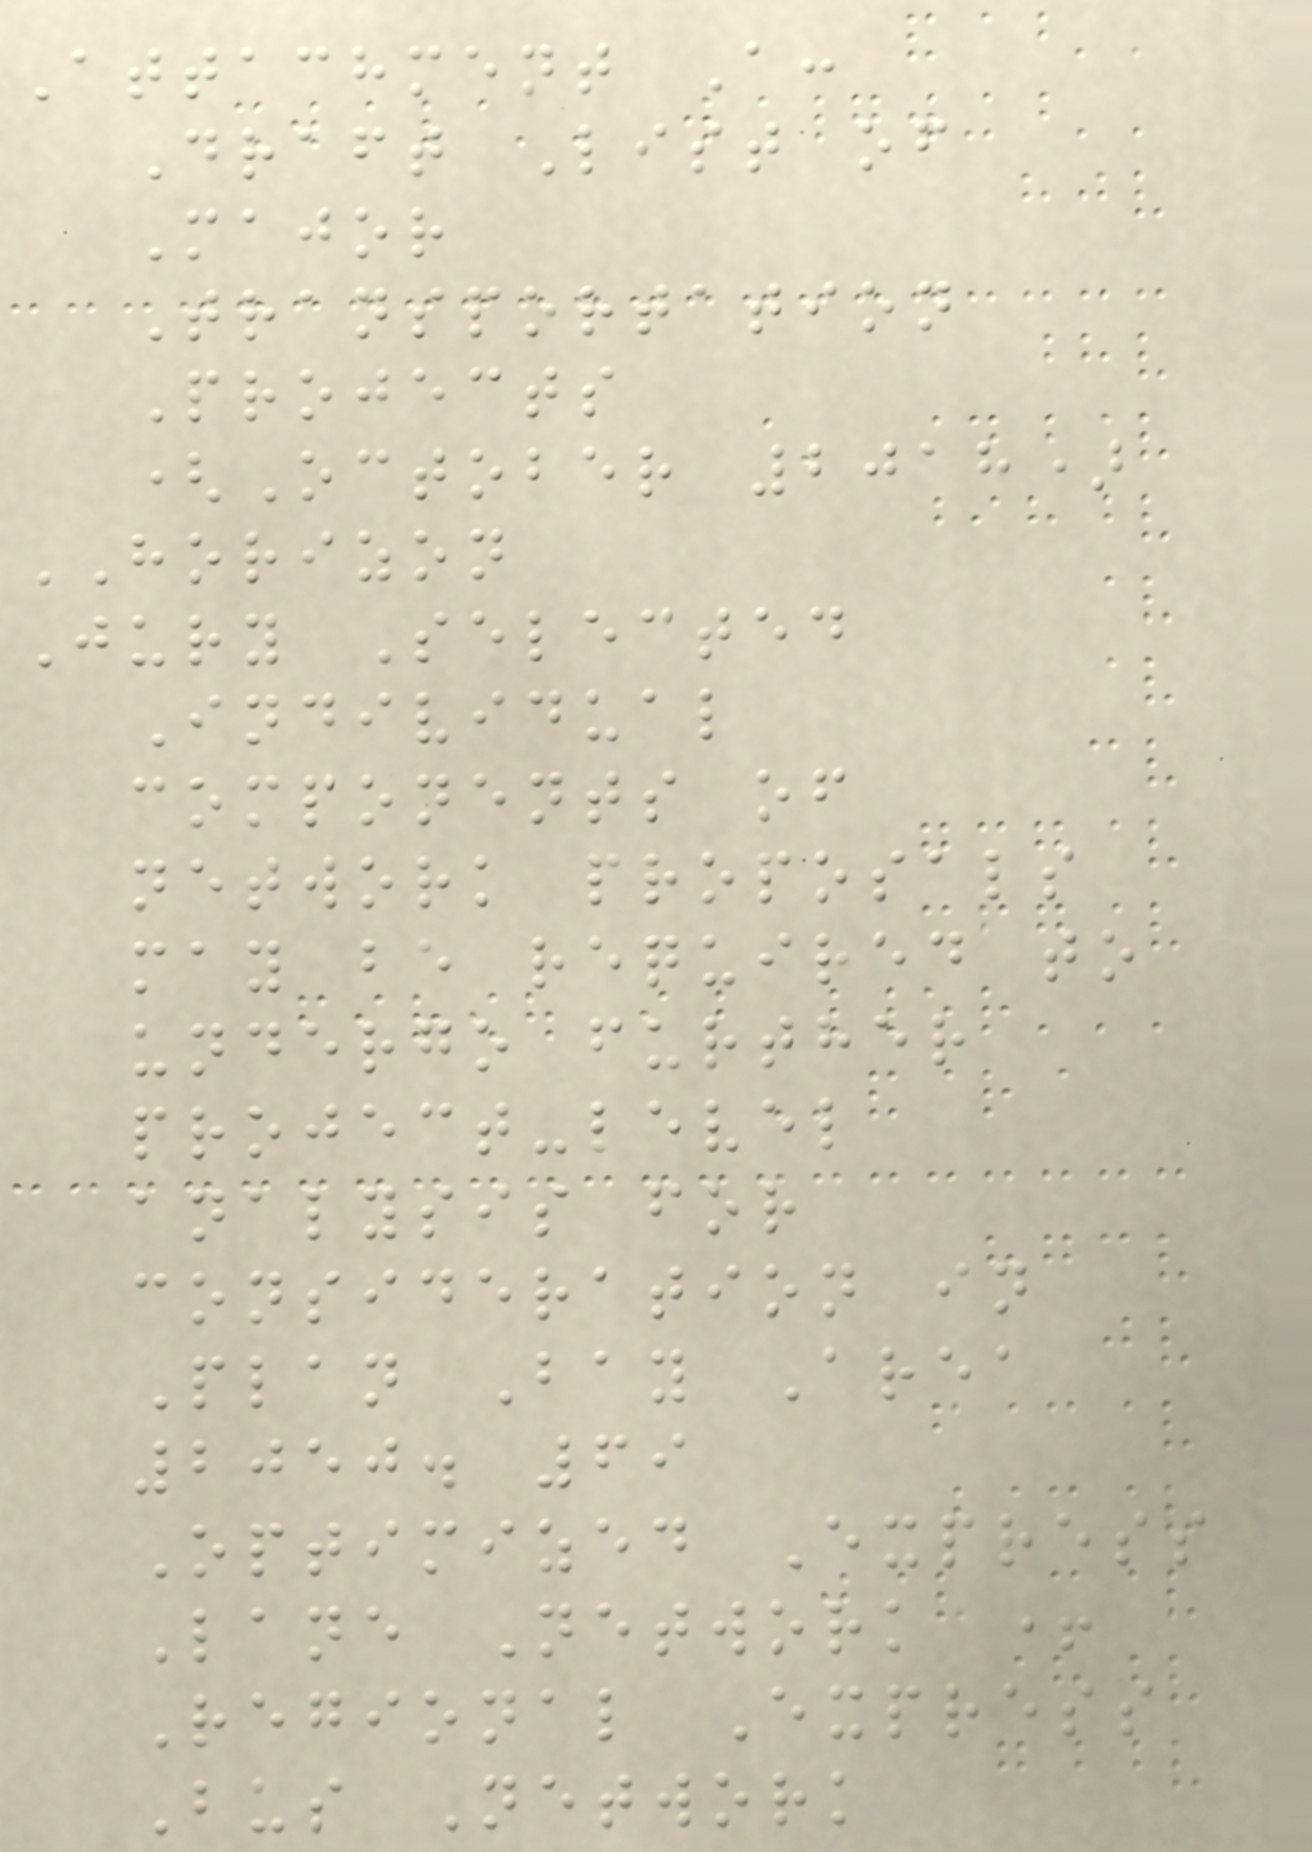Attachment A:
Draft List of
Major
Transportation
Projects
(October 2018)
HORIZON
Jury Selected
Individual
components of
network proposals
may be required to
undergo further
project-level
analysis for
consideration in
Plan Bay Area
2050. 69
Optimized Express
Lane Network +
Regional Express
Bus Network
